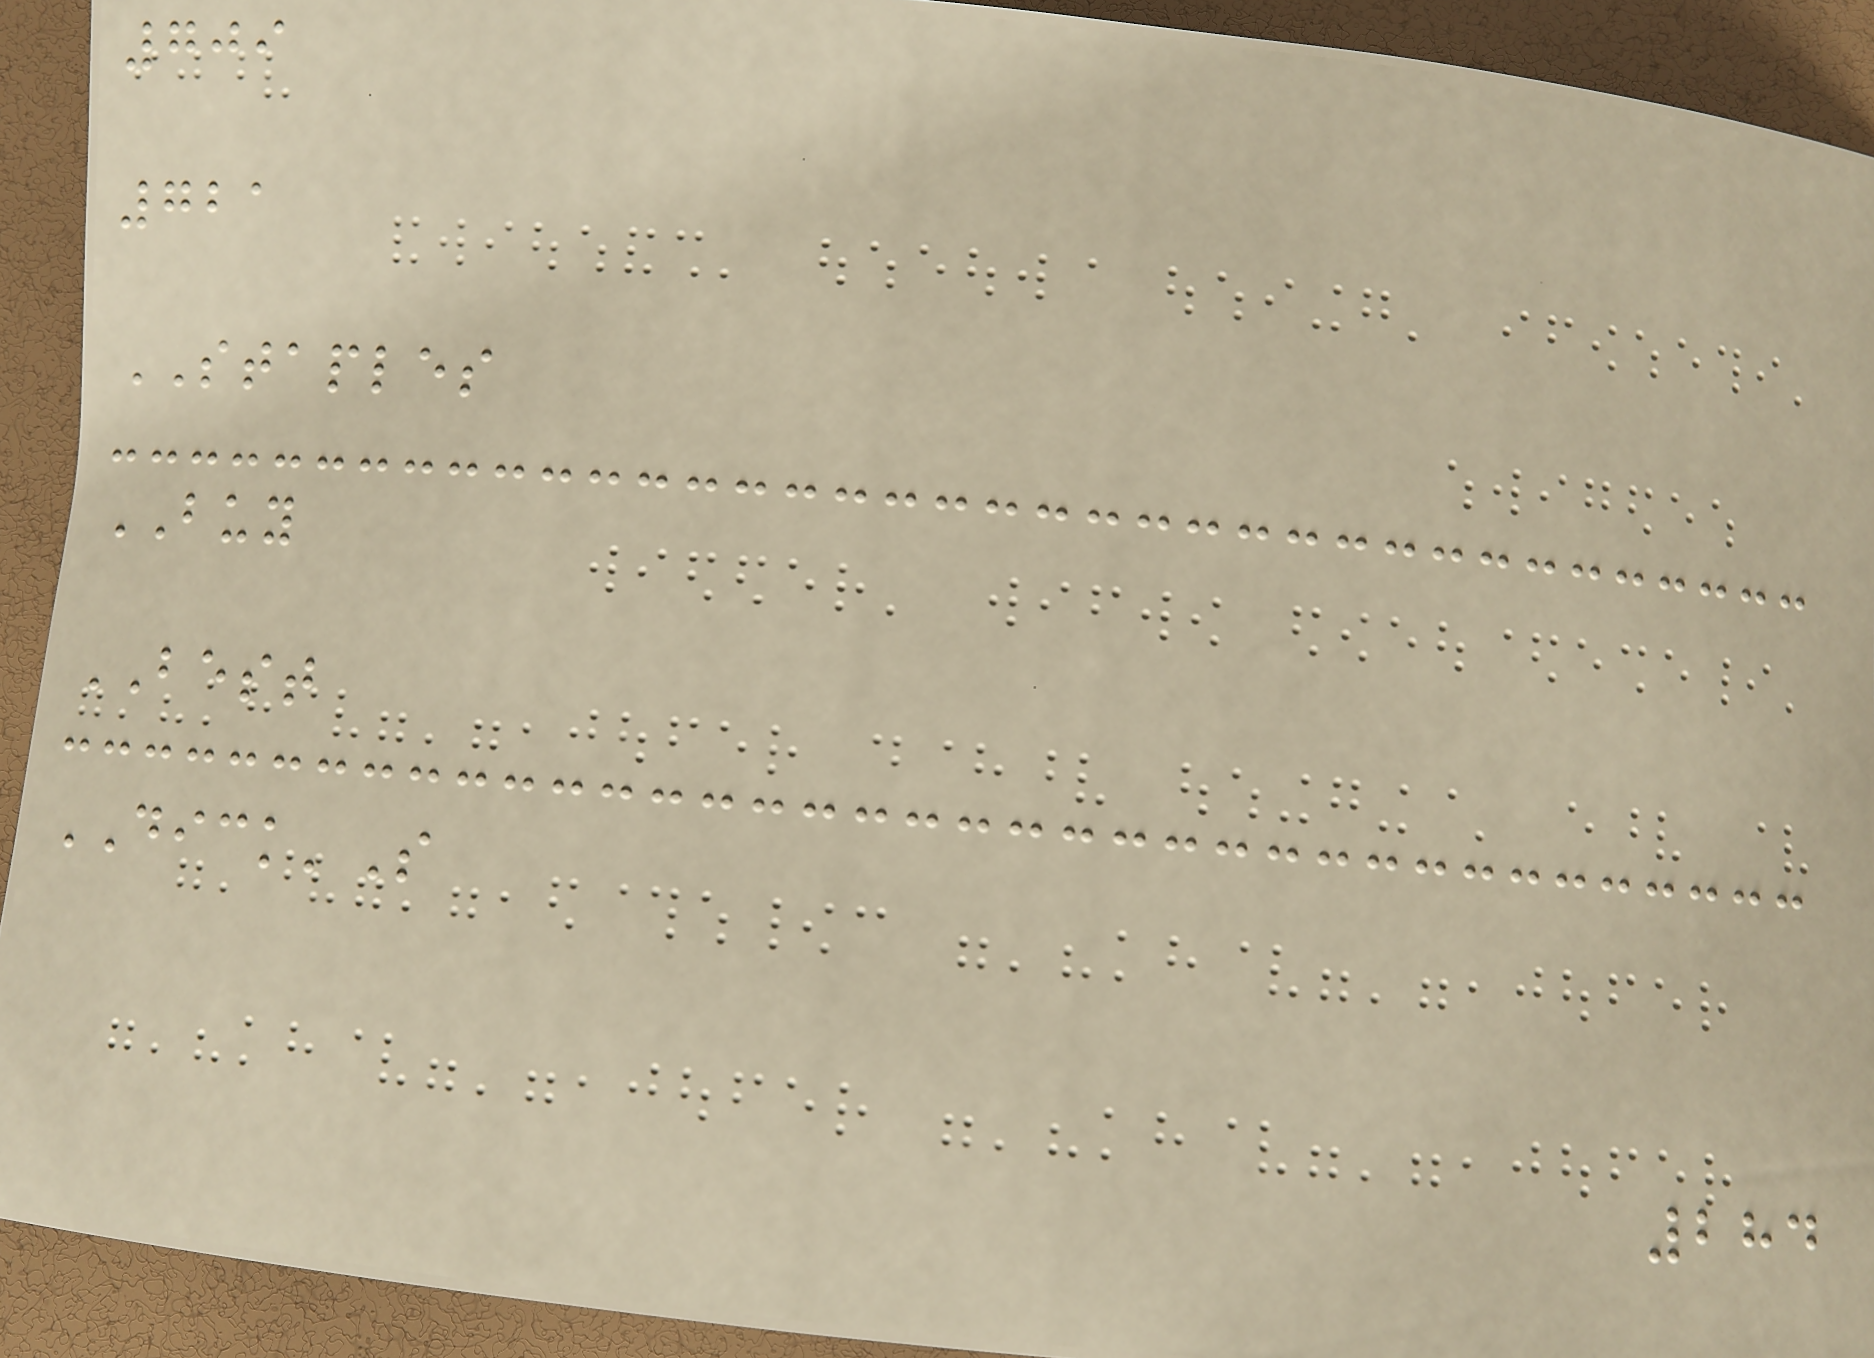709
721
STAPLES
BUY
BEST
DICK'S
284
